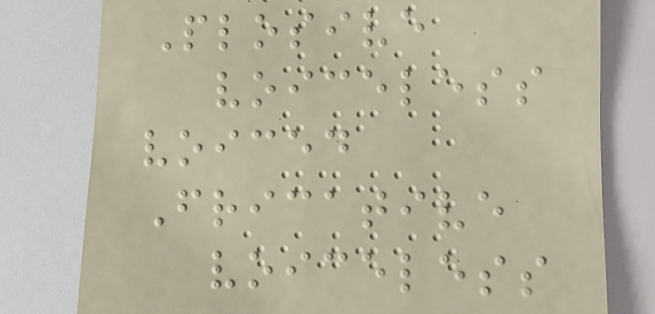Plosive
voiceless
voiced
Fricative
voiceless
